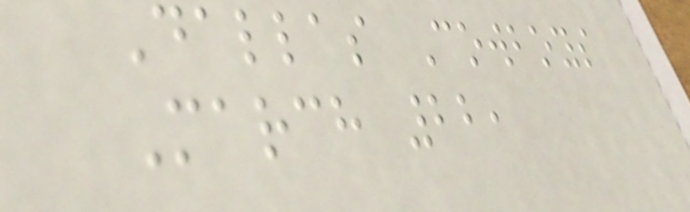Dallas Cowboys
March 22,
